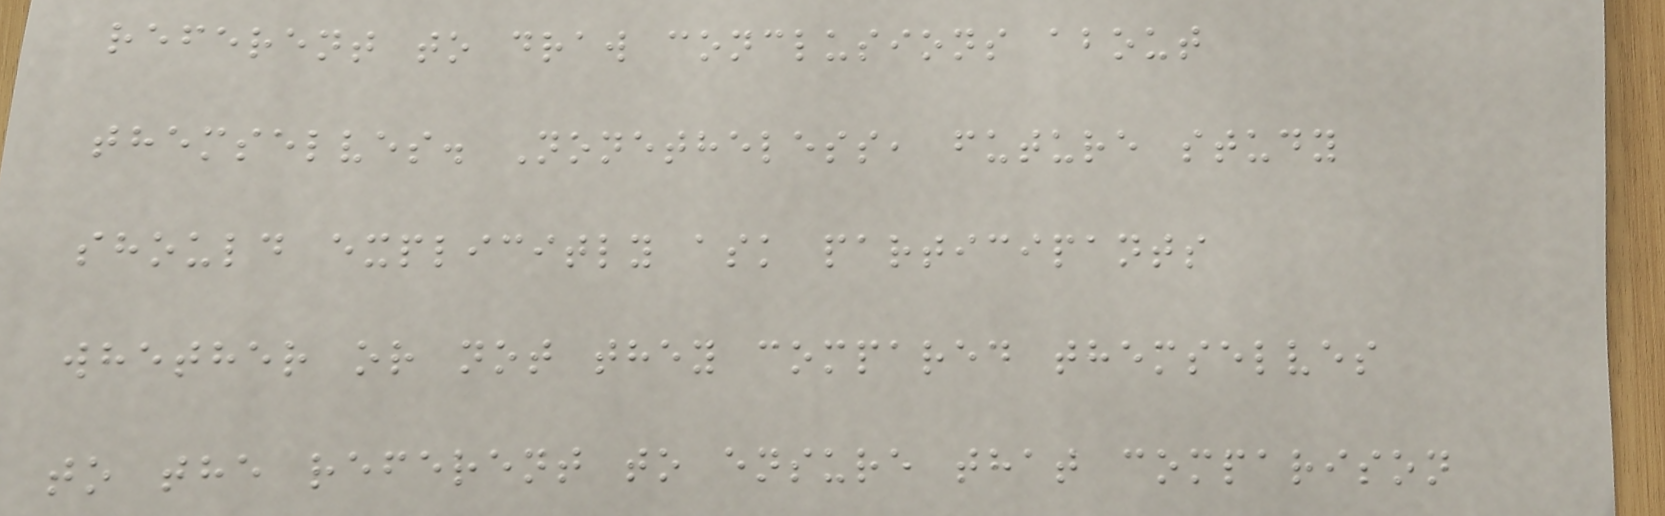referent to draw conclusions about
themselves. Nonetheless, future study
should explicitly ask participants
whether or not they compared themselves
to the referent to ensure that comparison
